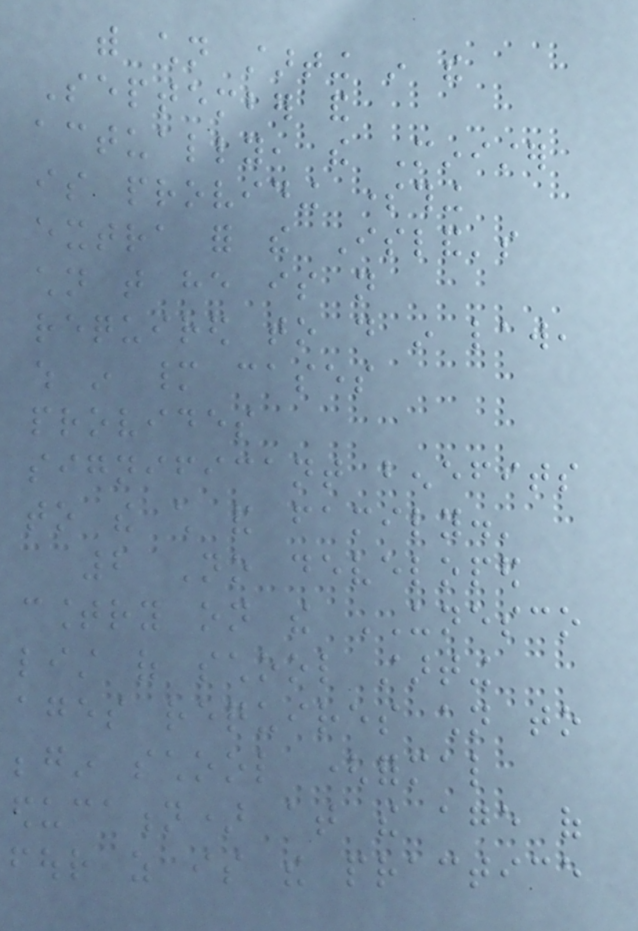with children starting in the
September and
actually, the Minister
is providing something
extra for the Island's
children that he is not
required to do in law,
which in many cases
provides
significant benefits
to the child and family.'
2 No developed
country on the UNESCO
list of school starting
ages requires children to
begin school (formal
education) at the age of
four as is the practice
